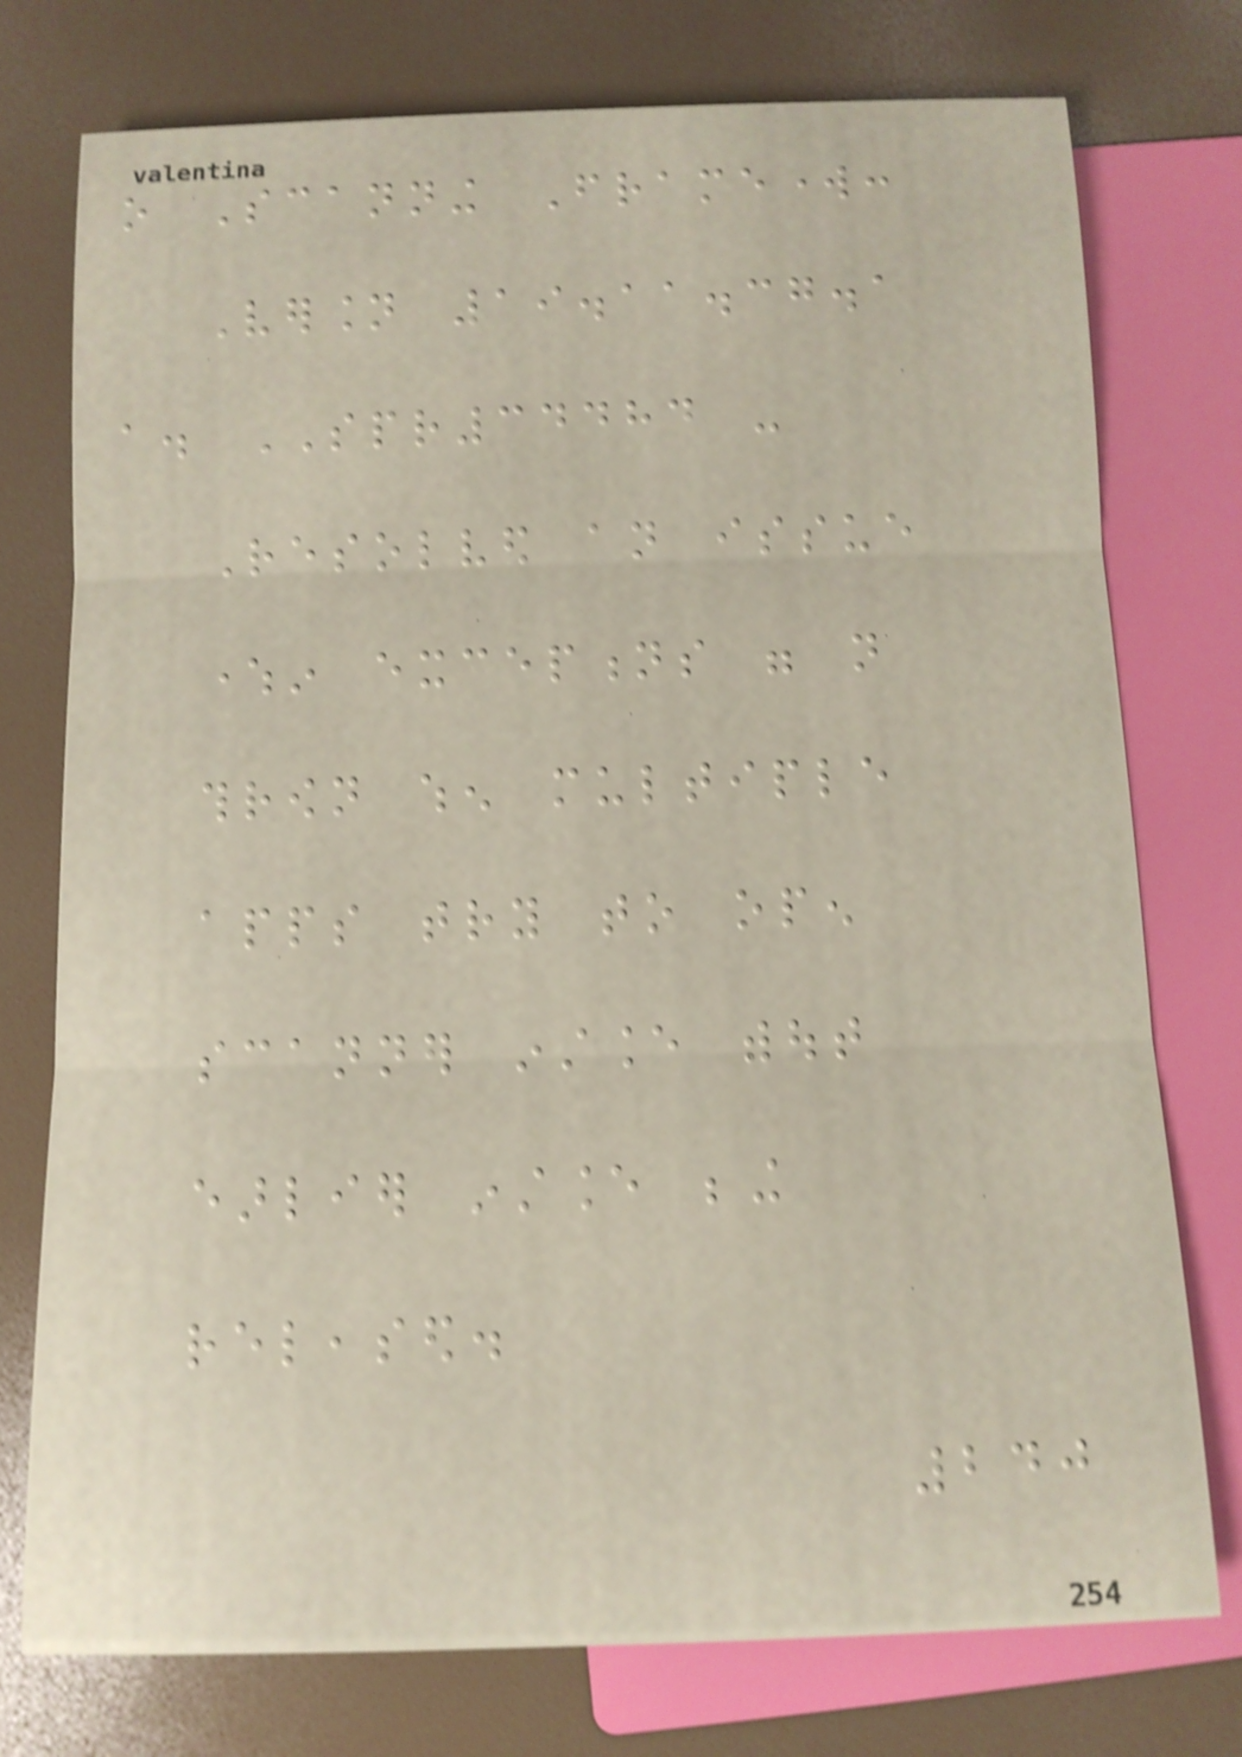o Scanning Framework:
Version 19.11.37.1
a. SPR34484 -
Resolved an issue
wherein exceptions were not
thrown when multiple
apps try to open
scanner instance without
earlier instance being
released.
240
